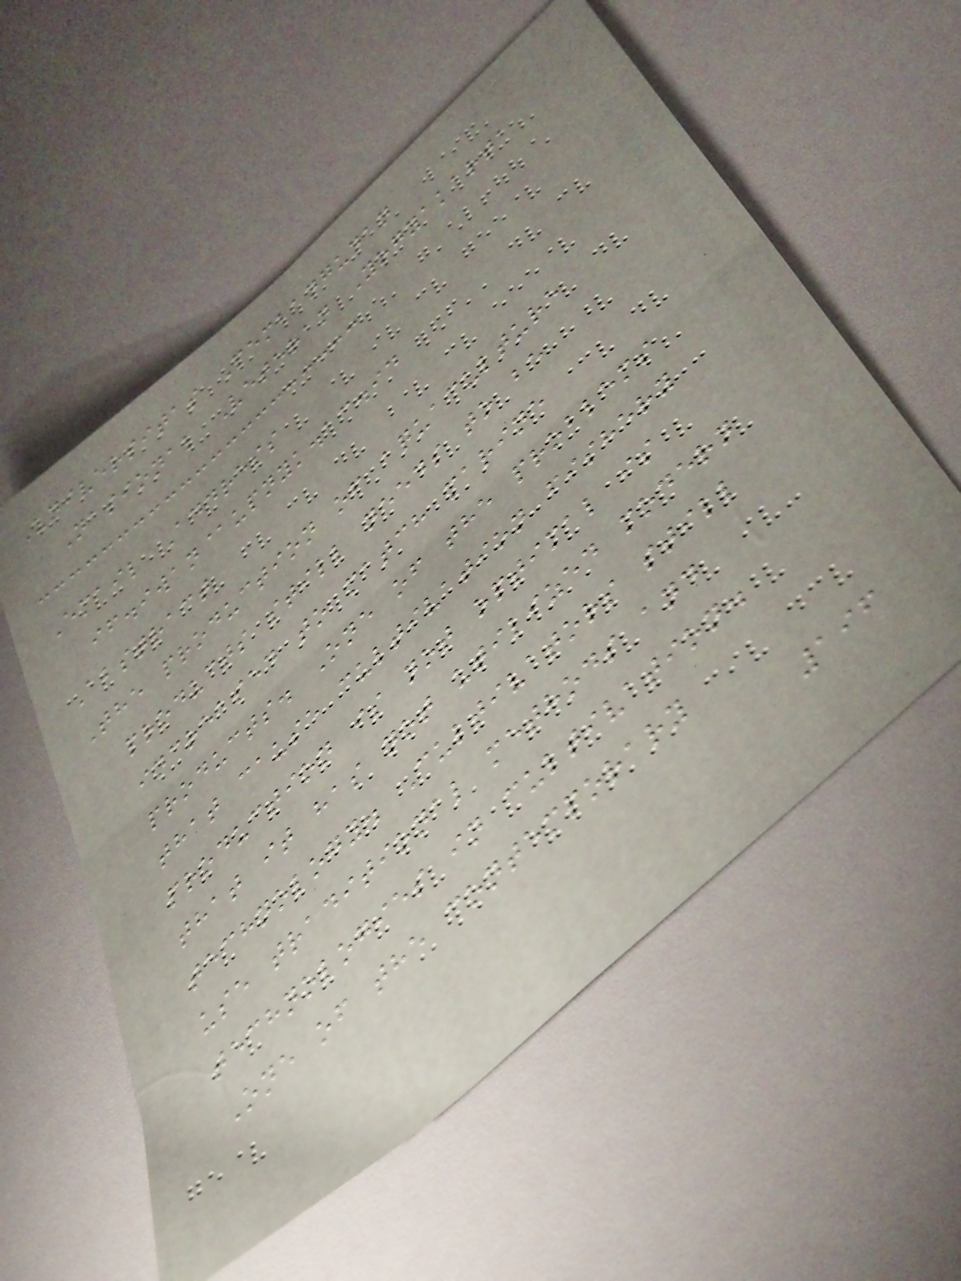Universitas Pembangunan
Nasional Veteran Yogyakarta
Email Address
if.iwan@upnyk.ac.id
Abstract
The production of aquaculture
products still needs to be
increased to match marine
products. One of the problems
that cause cultivation fishery
production is not optimal is
that it has not utilized modern
technology. Cultivators still
use traditional methods and
technologies in cultivation.
One of the contemporary
196
